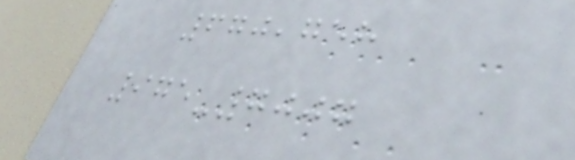670,758
975-7007
